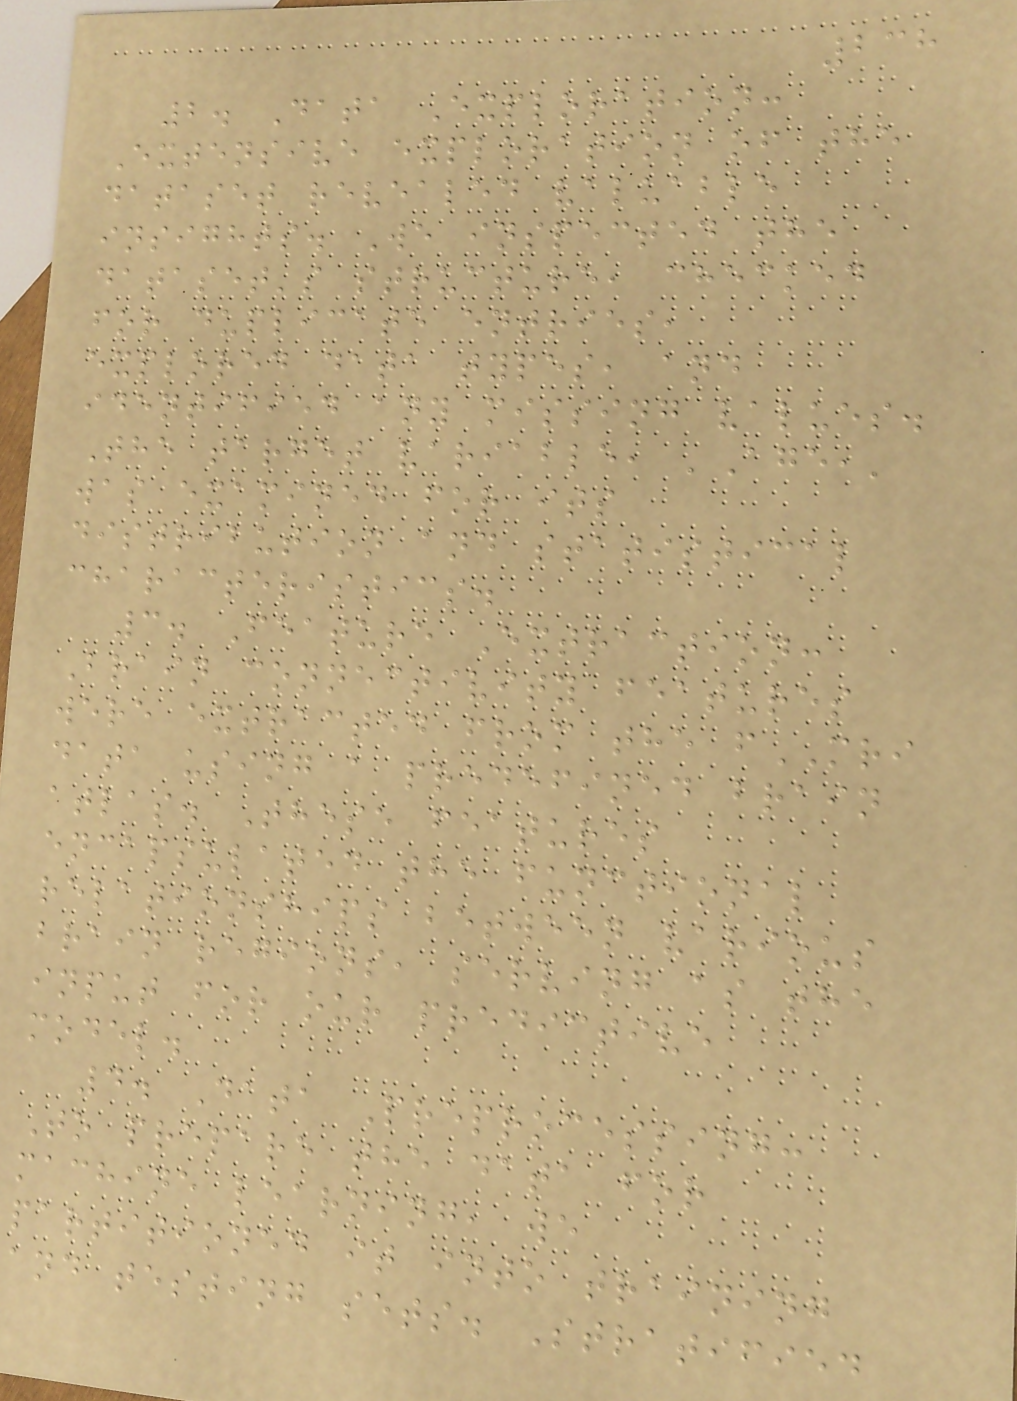238
2. Data Exploration:
Extensive exploration of the
dataset revealed valuable
insights. We inspected the
dataset's structure, checked
for duplicate entries,
explored data types, and
identified any missing values.
The target variable, 'Age,'
was examined for its
distribution and statistical
characteristics.
3. Feature Extraction:
Brain connectivity features
were extracted from the fMRI
data using a predefined brain
atlas. These features
encapsulated the functional
relationships between various
brain regions, serving as the
input for our predictive
model.
4. Data Preprocessing:
To prepare the data for
machine learning, we
partitioned it into training
and testing sets. Stratified
